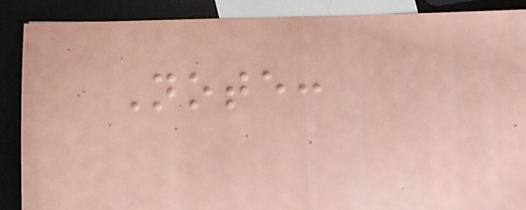Note:
